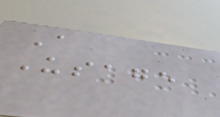A
Usage
